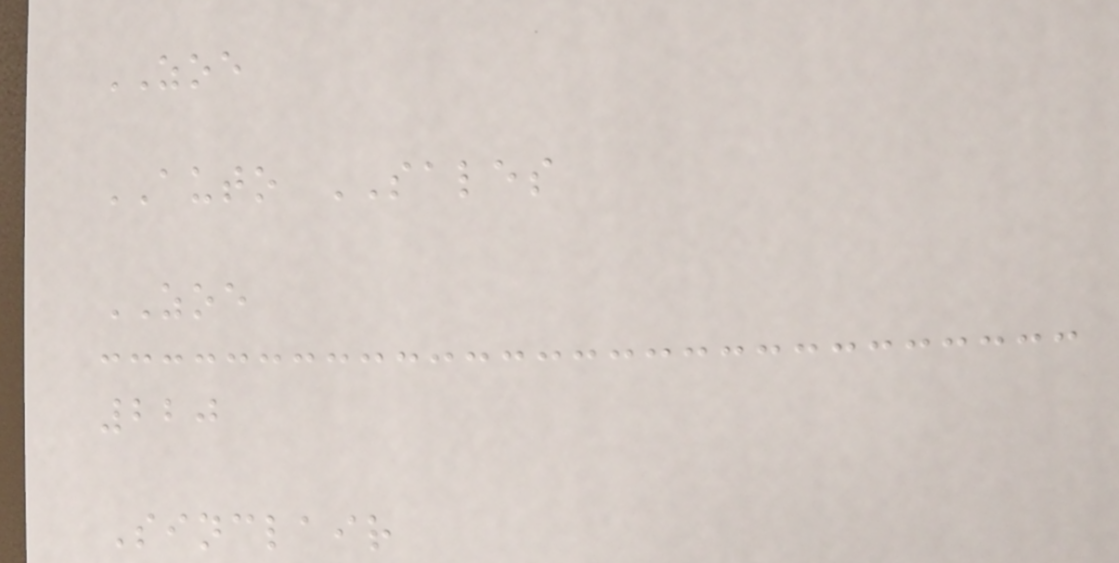ZOE
AUTO SALES
ZOE
220
Sinclair
